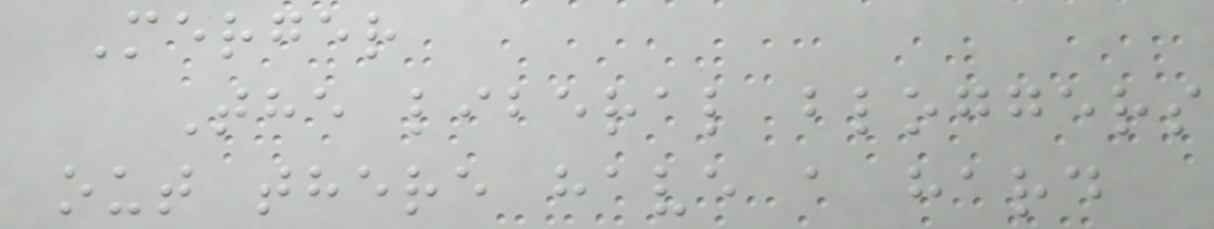Merger
The liberal bloggers
out there have a hard
